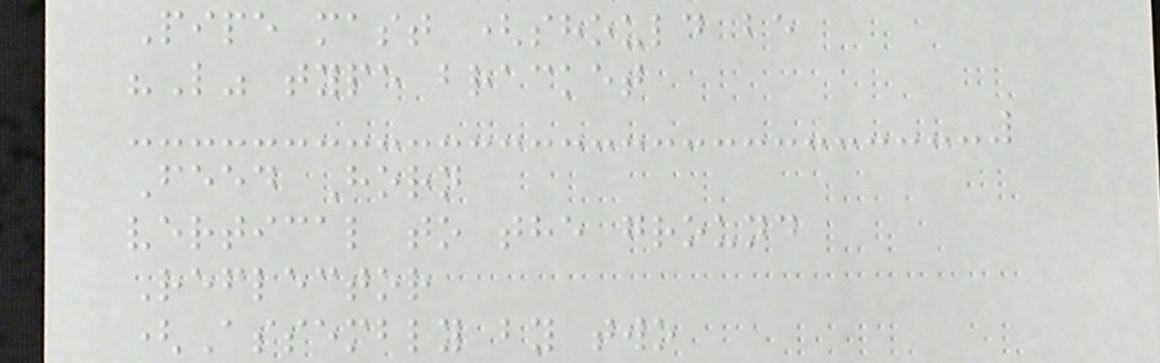Pipe mast (should be
"L" type bracket
Feed Horn
vertical to the ground
Reflector
(Assembly by two
